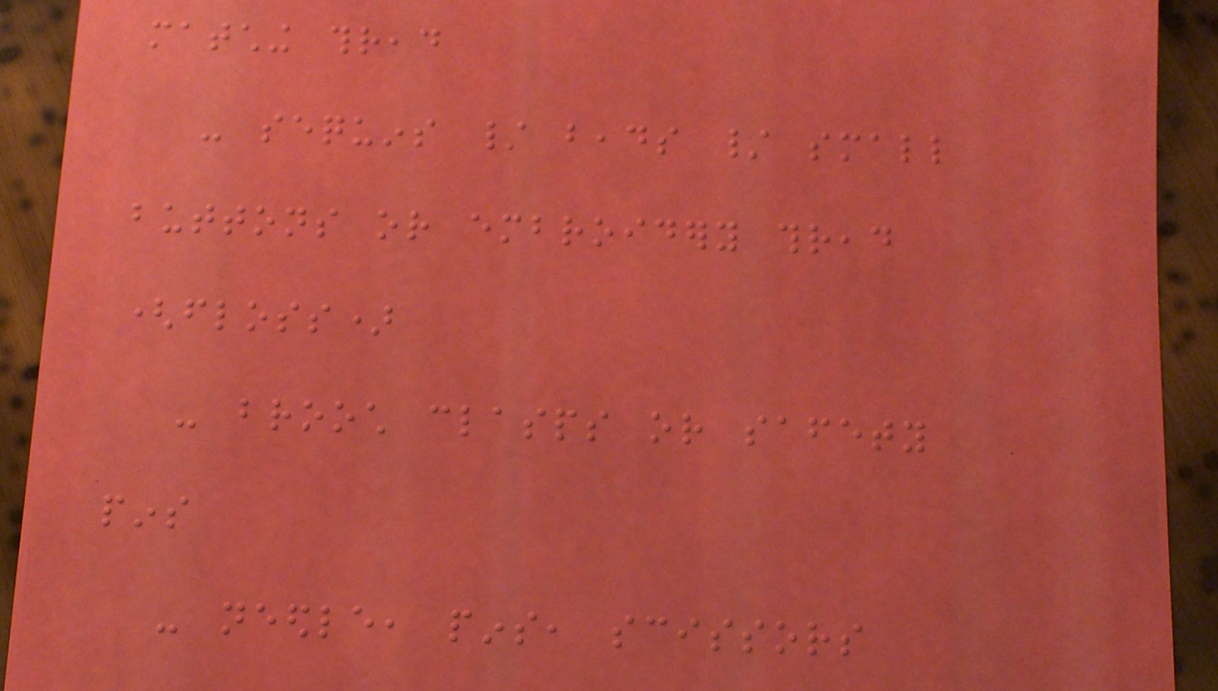matching thread
- sequins / beads / small
buttons or embroidery thread
(floss)
- brooch clasps or safety
pins
- needle, pins, scissors
